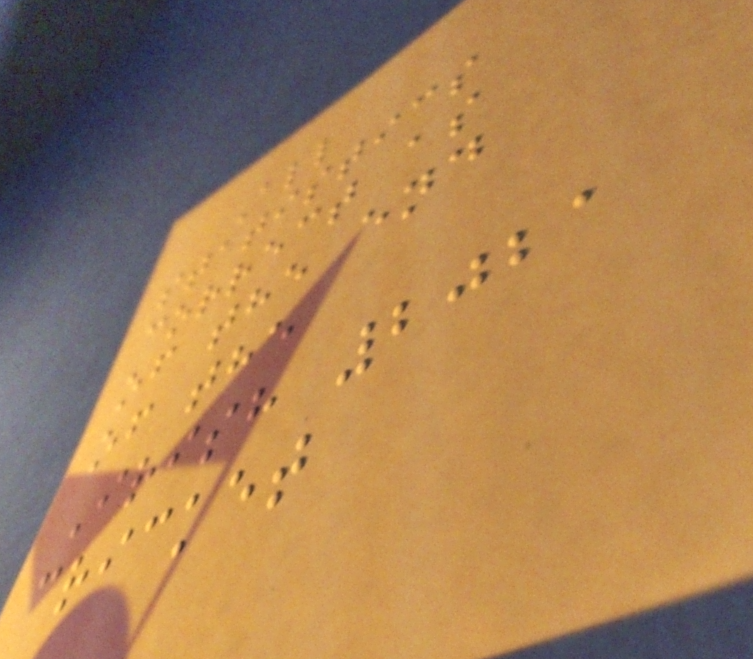All
statistics
correct as
of the end
of the
Irish 2021
cricket
